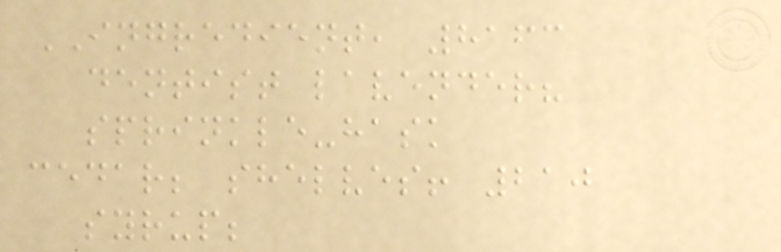INGREDIENT, 8163
dentist lavender?
sprinkle-hask
cedar; shelves! 210
syrup;
